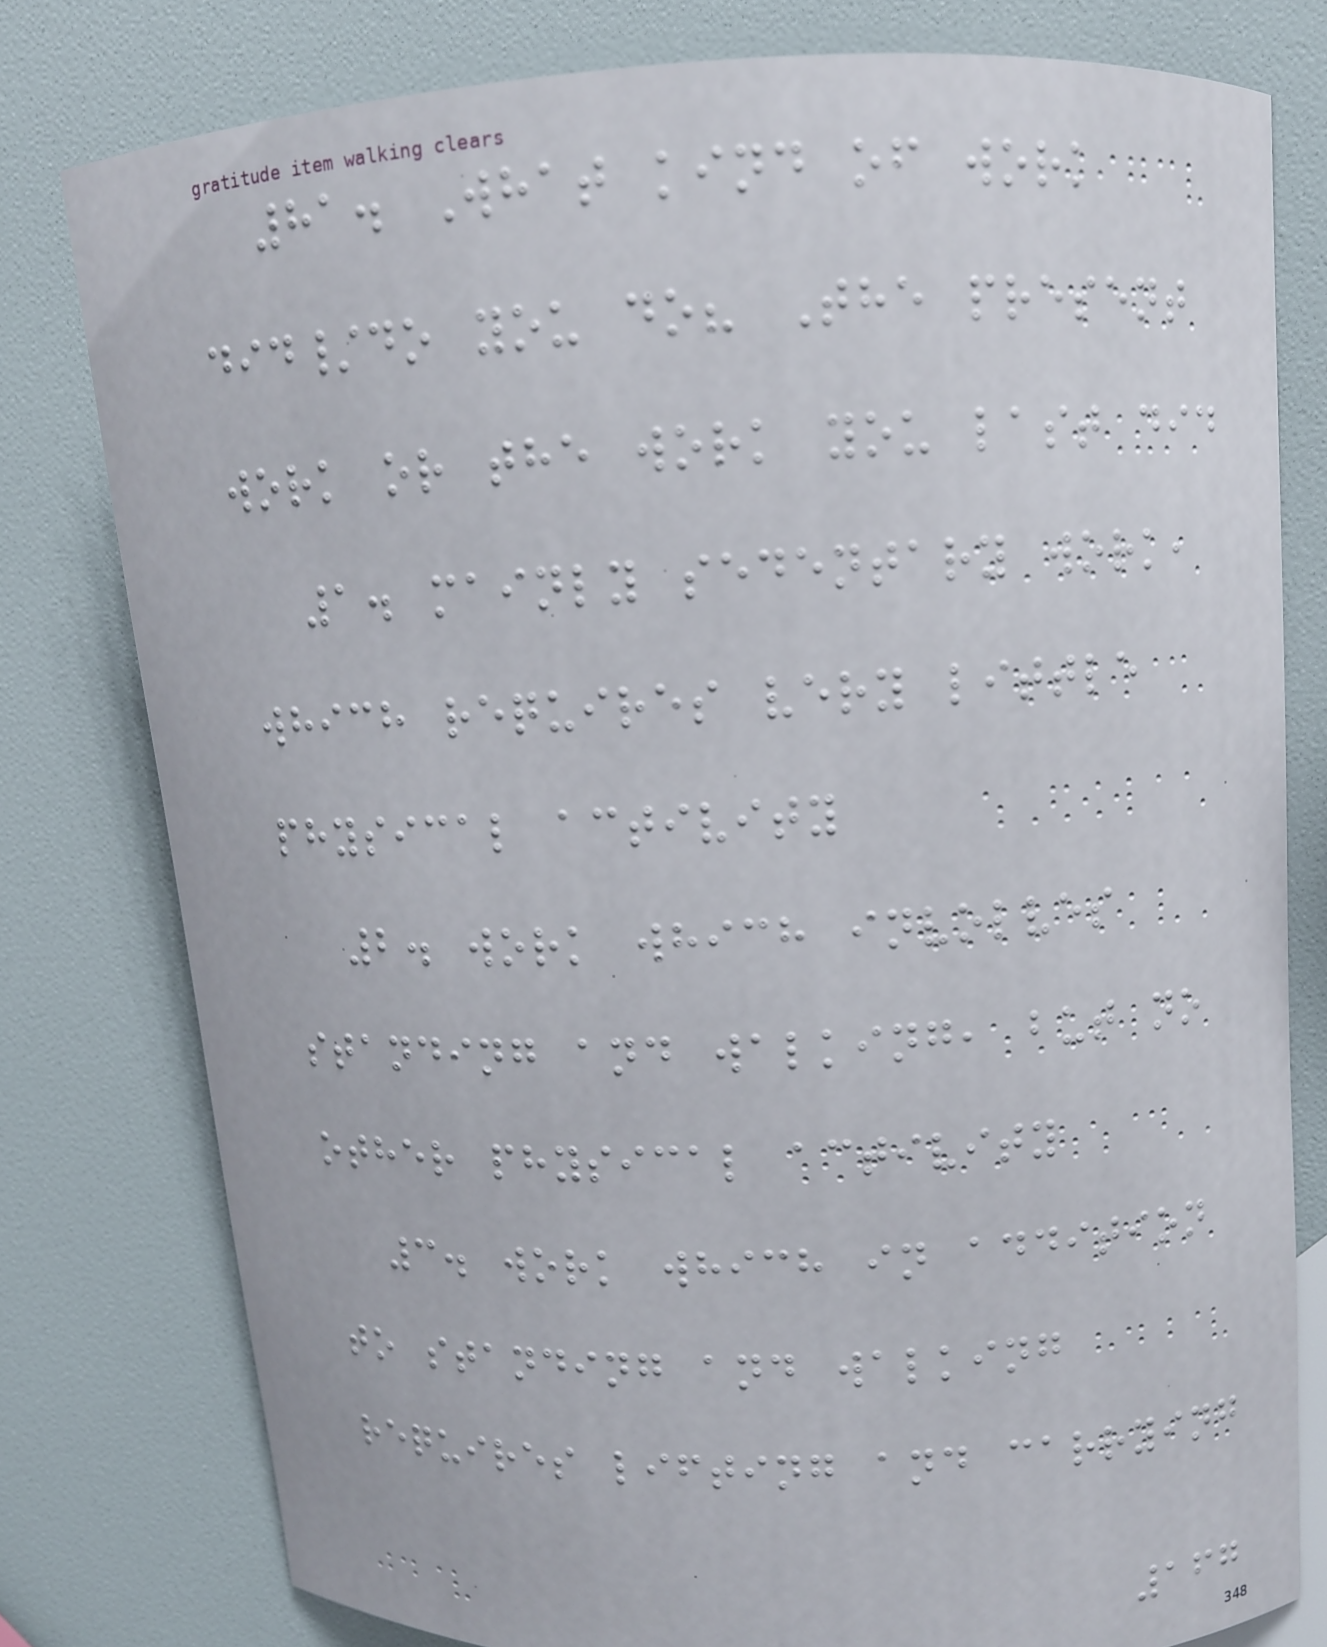81. What kind of work
did/do you do? The present
work or the work you last did
1. mainly sedentary work,
which requires very little
physical activity
2. work which involves
standing and walking, but no
other physical activity
3. work which in addition
to standing and walking
requires lifting and carrying
167
